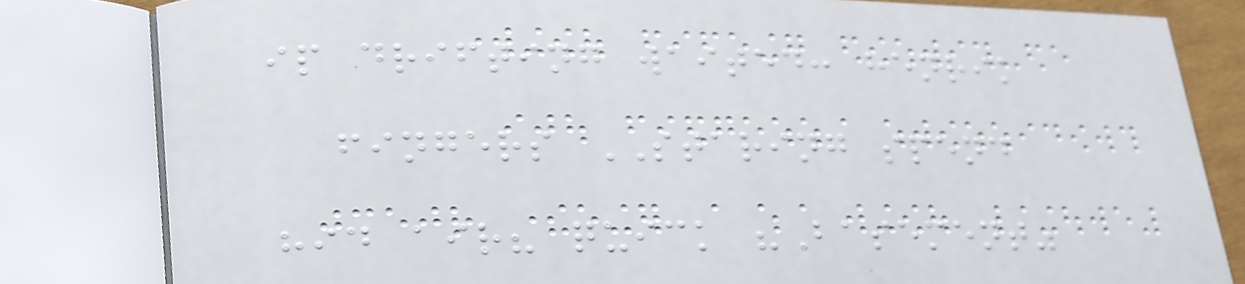ip drifting waited: henrik
fingers STARING spend
hid air? quick "Basement"
